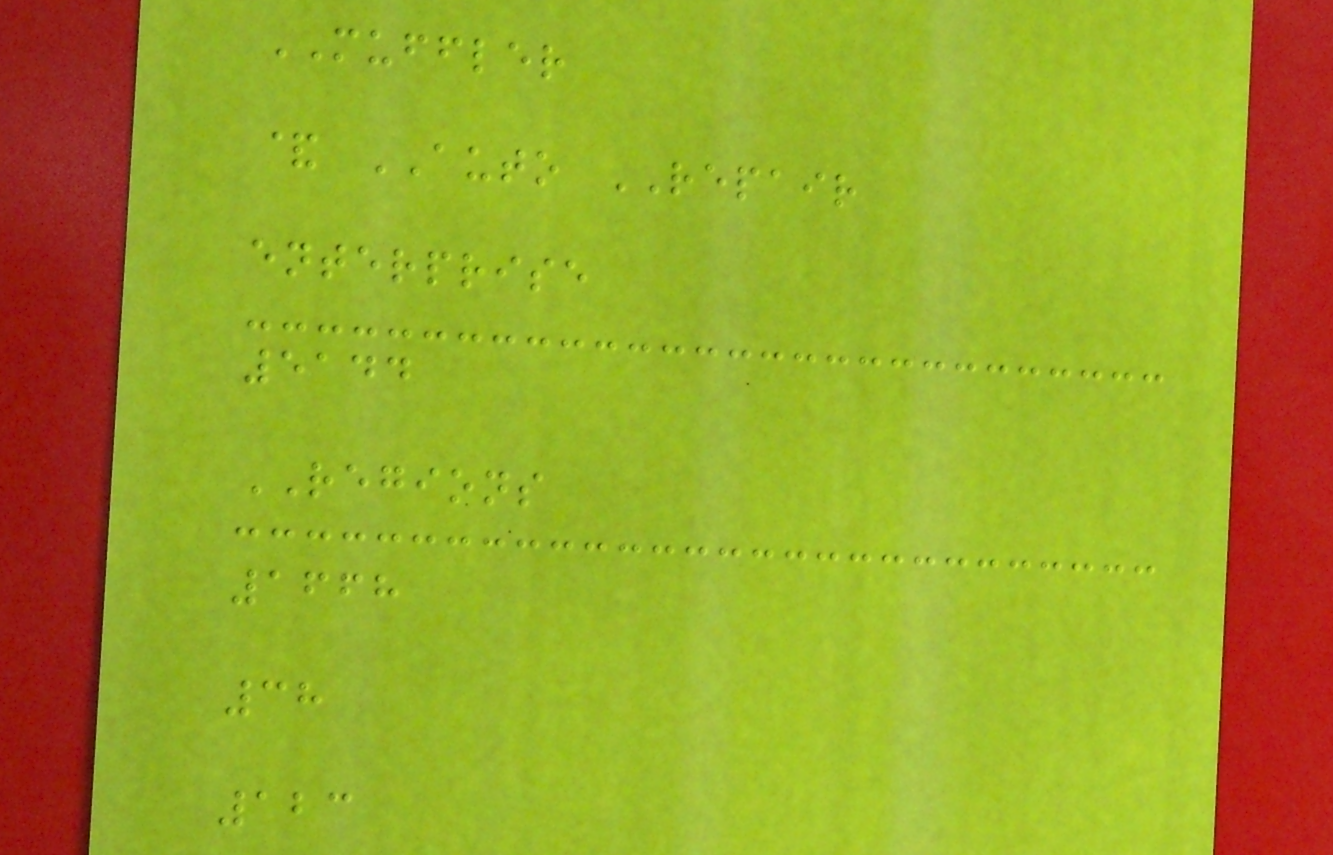MUFFLER
& AUTO REPAIR
enterprise
5144
REGIONS
1668
38
123
